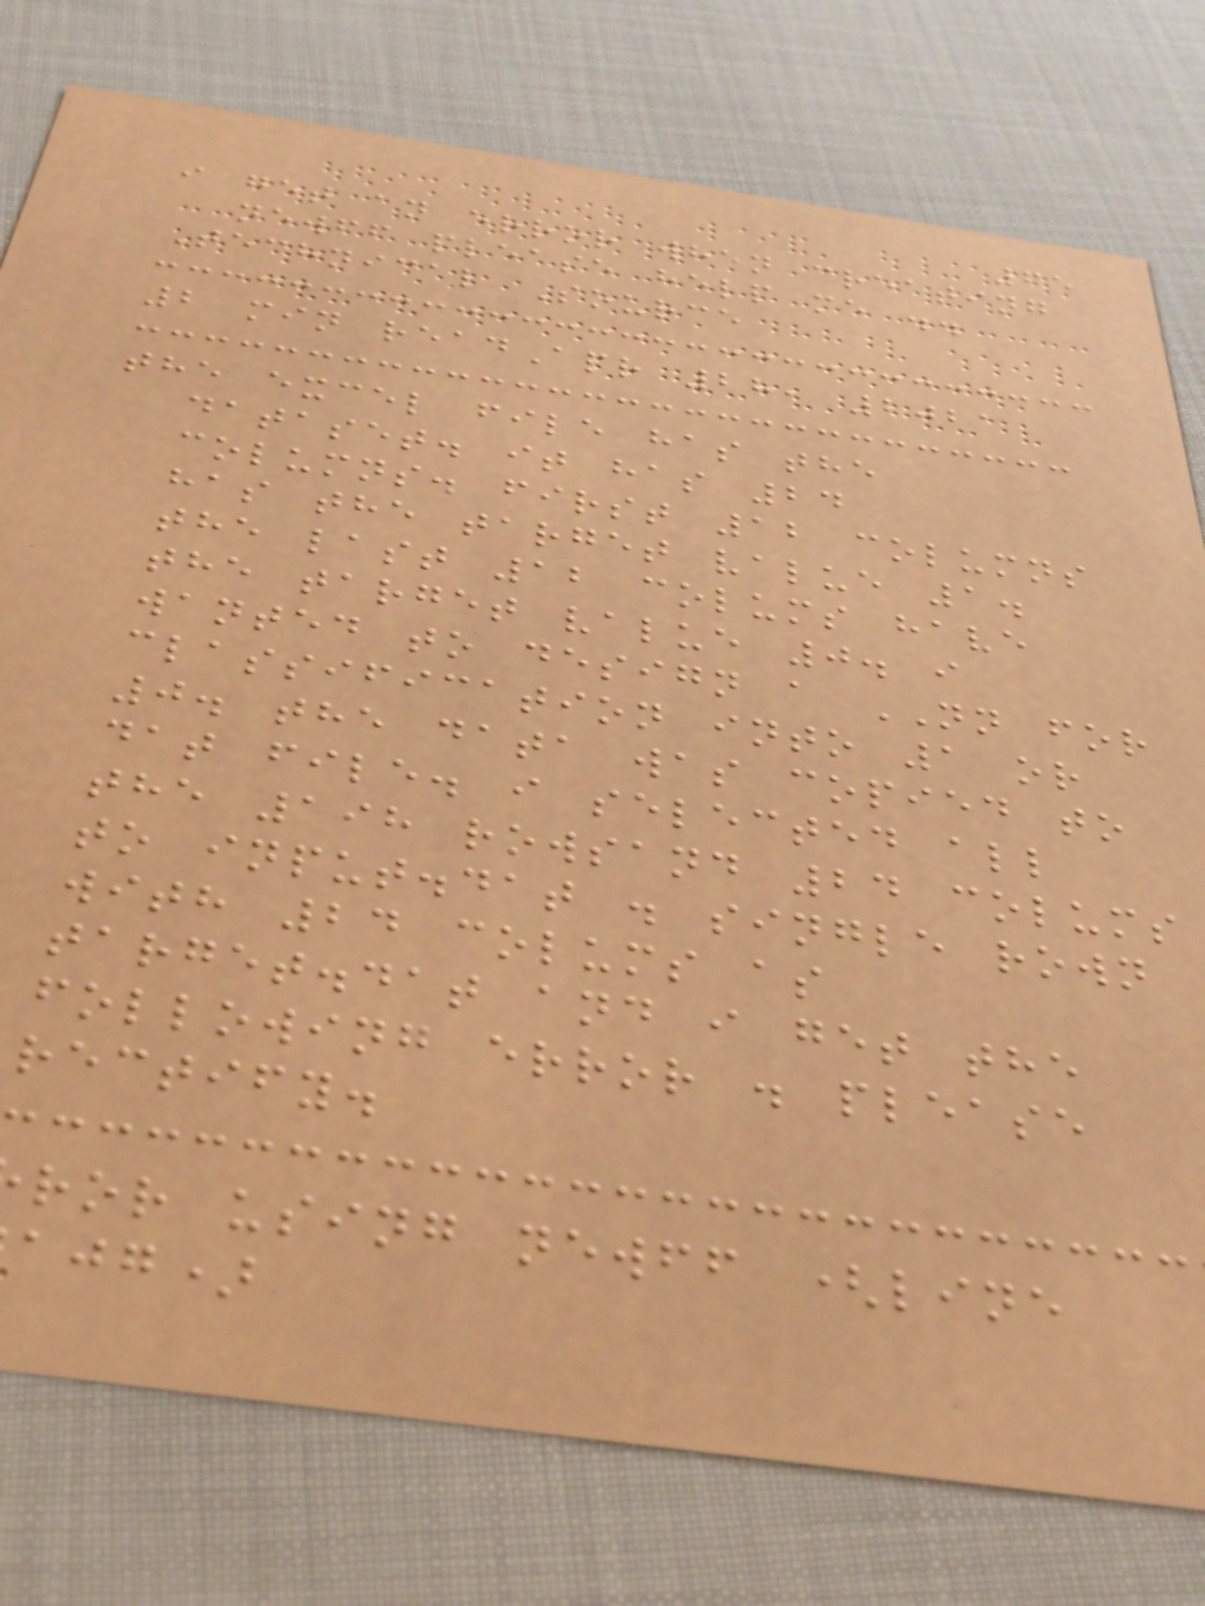65
i get an error when creating
newff please help me ..
Technical Source
2 min readApr 28, 2021
the excel file has the
dataset. it has 24
columns. first 12 columns
has the target value 1.
the last 12 colums have
the target value 0. i
wanted to design a NN for
classification into 1 or
0. the data was copied to
dat file. i selected all
the 198 rowsand 24 colums
to input.dat . single rown
with 24 colums as
target.dat and i get the
following error . please
rectify.
ror using newff (line
ajg)
